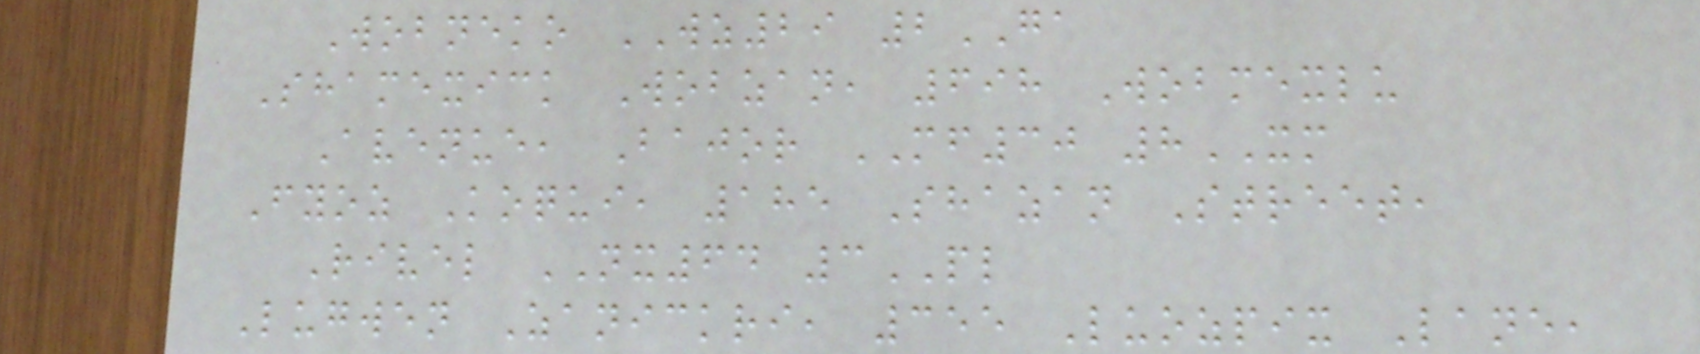Wobneko WZ29 2GA
Shamexick Wobzan, 698 Wobmexlu
Avenue, Bajor MF30 8XM
Fyoz Koqui, 185 Shazan Street,
Rivel NX64 3PL
Lugwen Zanickri, 355 Luozpix Lane,
